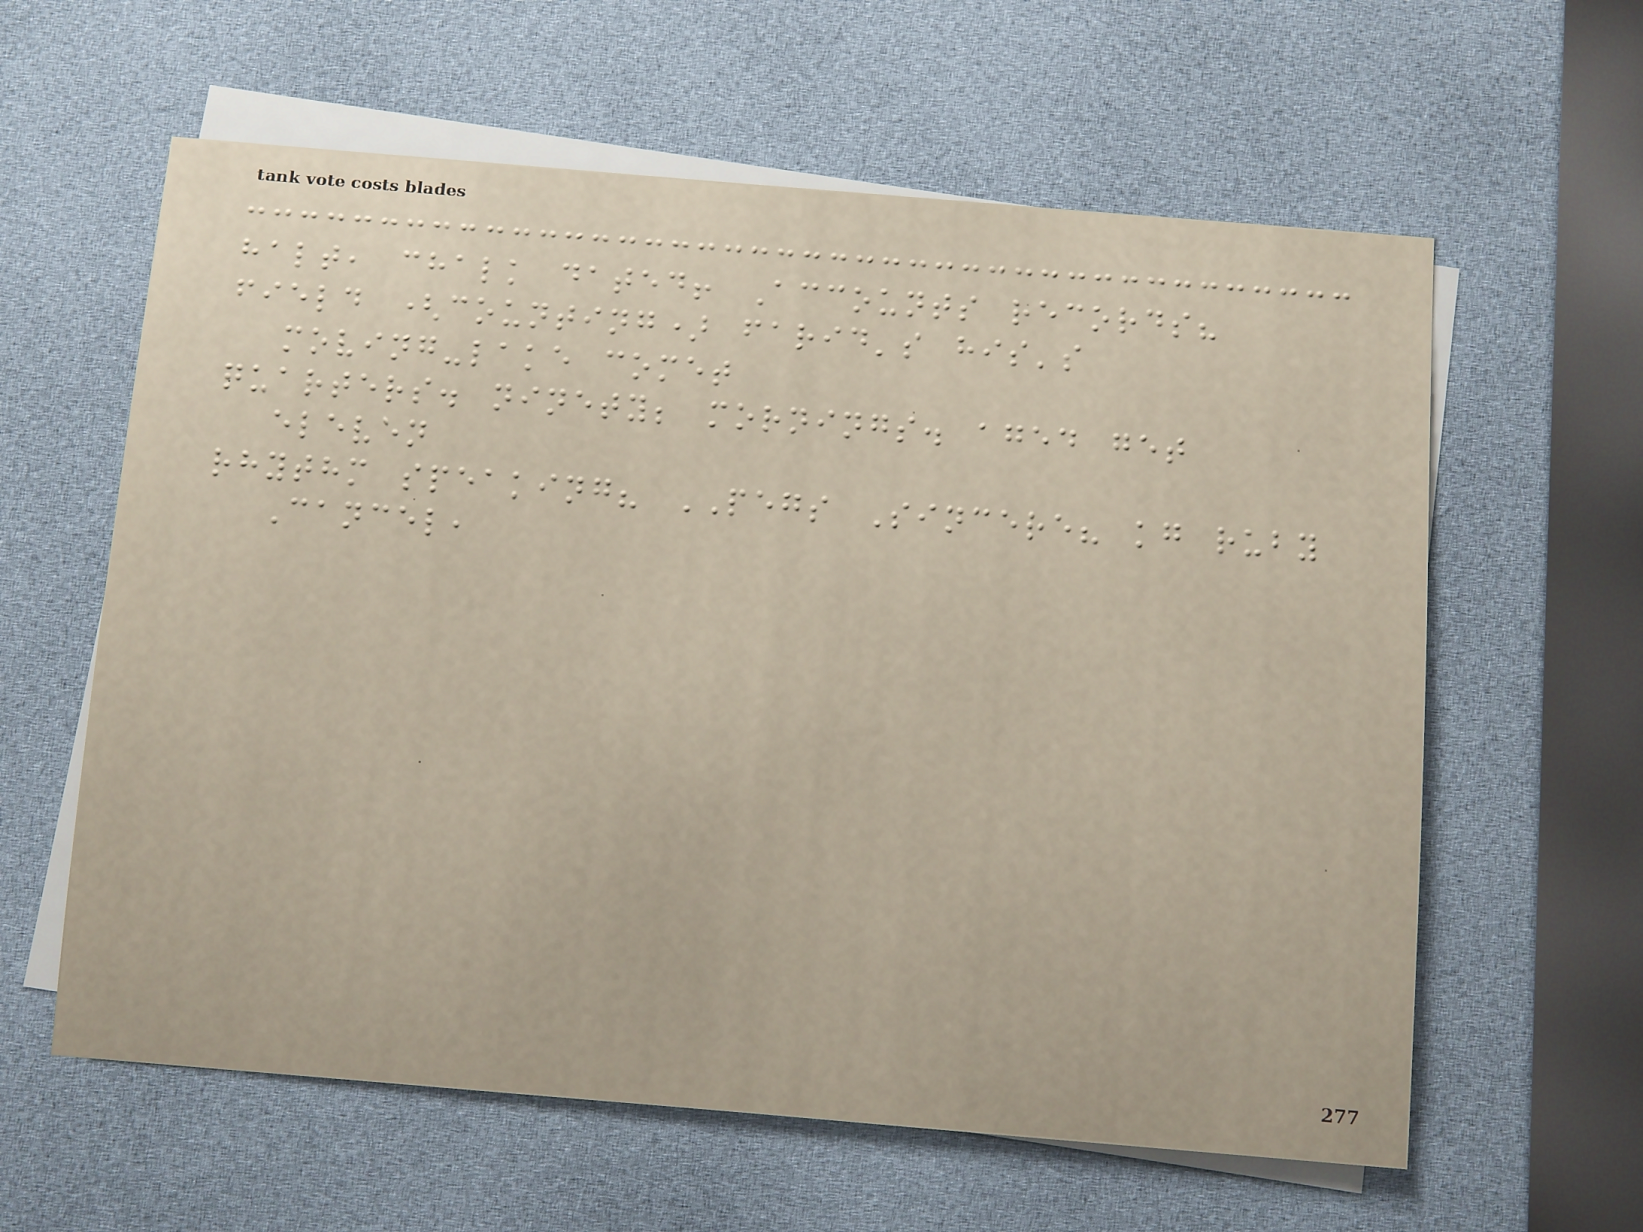halt, chalk dated! Accounts records?
field (counting) farid's his's
moving-lake comet
quarters. ninety; mornings. aged get
eleven
rhythm speaking? PEGS Sincere? kg ruby
Cancel,
